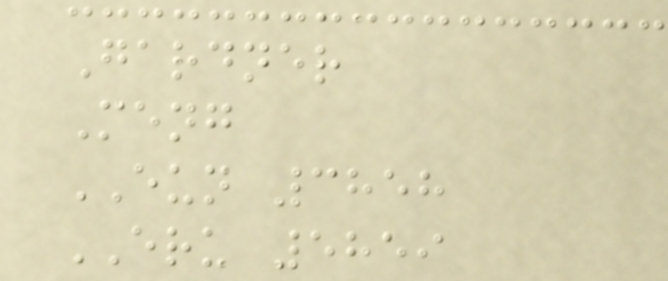Gardner
Meng
EUN 3858
ERU 5859
